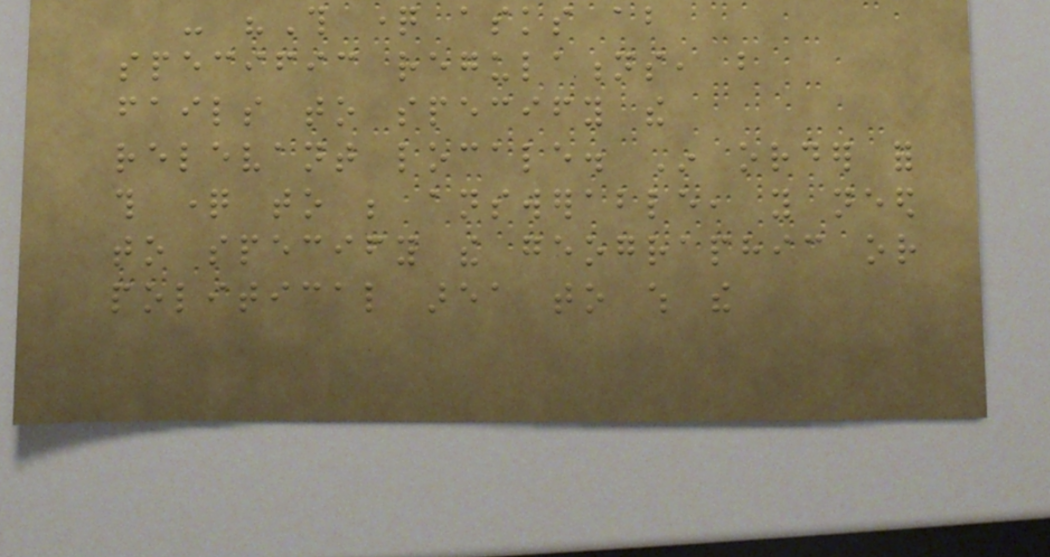- "This question asks about
specific regulations, but
fails to specify the
relevant locale. In order for
this question to be answerable, you need
to specify the geographic or
political area to which the
